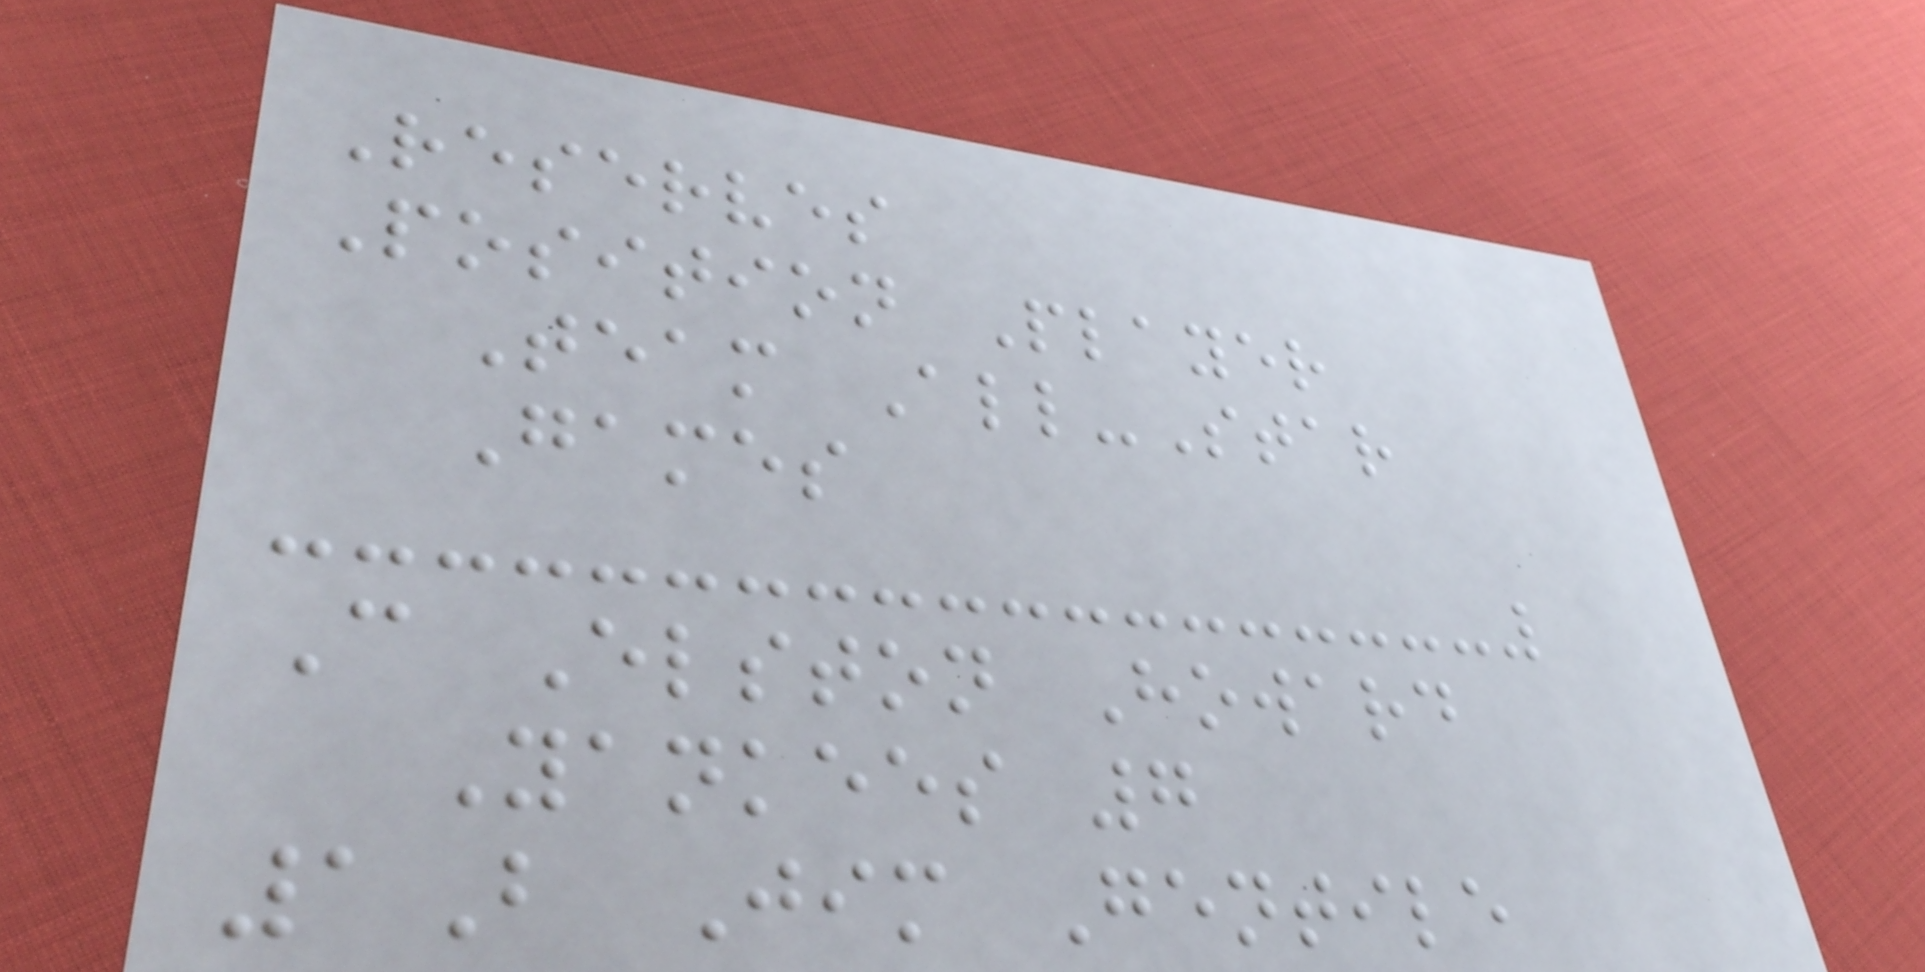Reserves
Position Player
Team All-Star
Games
C Elston Howard
Yankees 7
1B Jim Gentile
